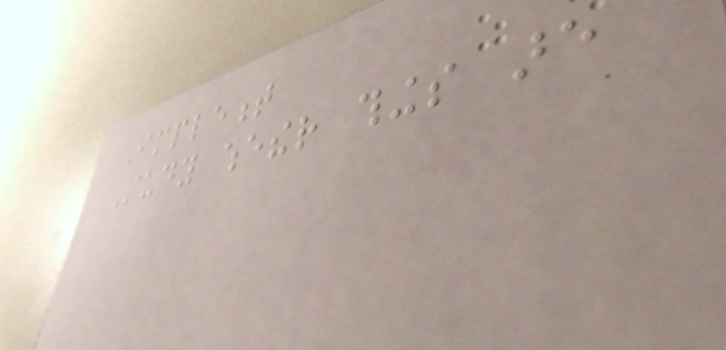Implement
Study whether things are
